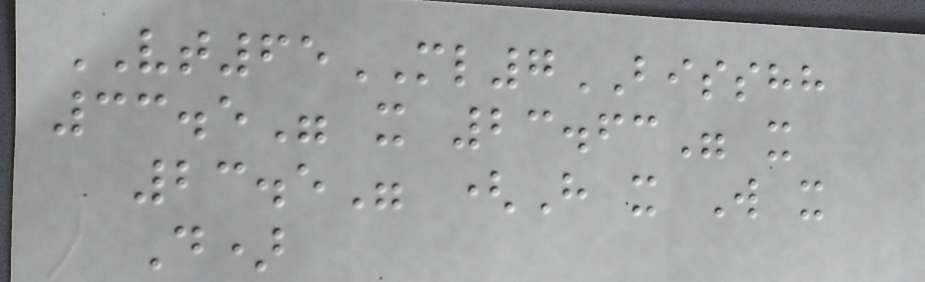VT65ML7BISSHH
33.5" x 23.63" x
23.5" (H x W x
D)
